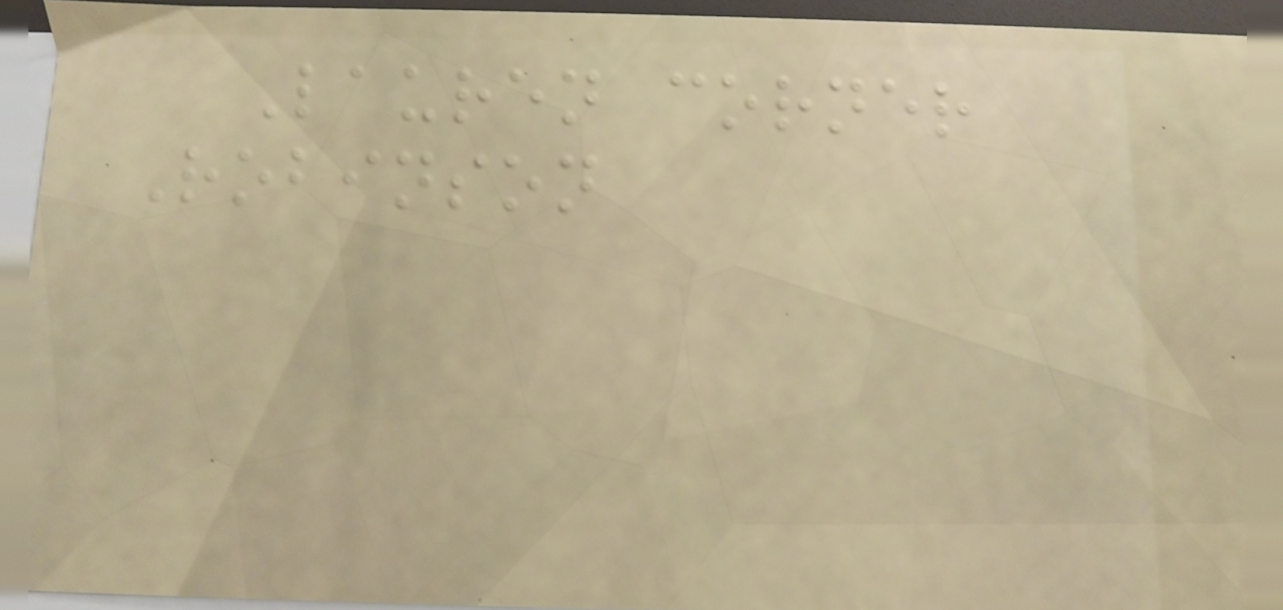Lauren corner
Robinson
